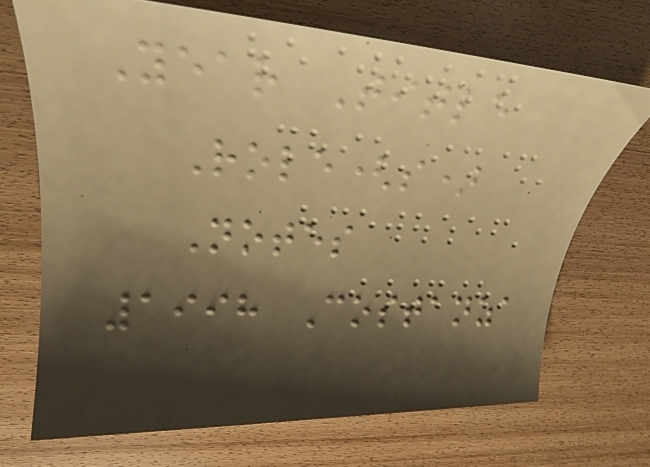Year Title
Role(s)
Notes
1998 Costanza
